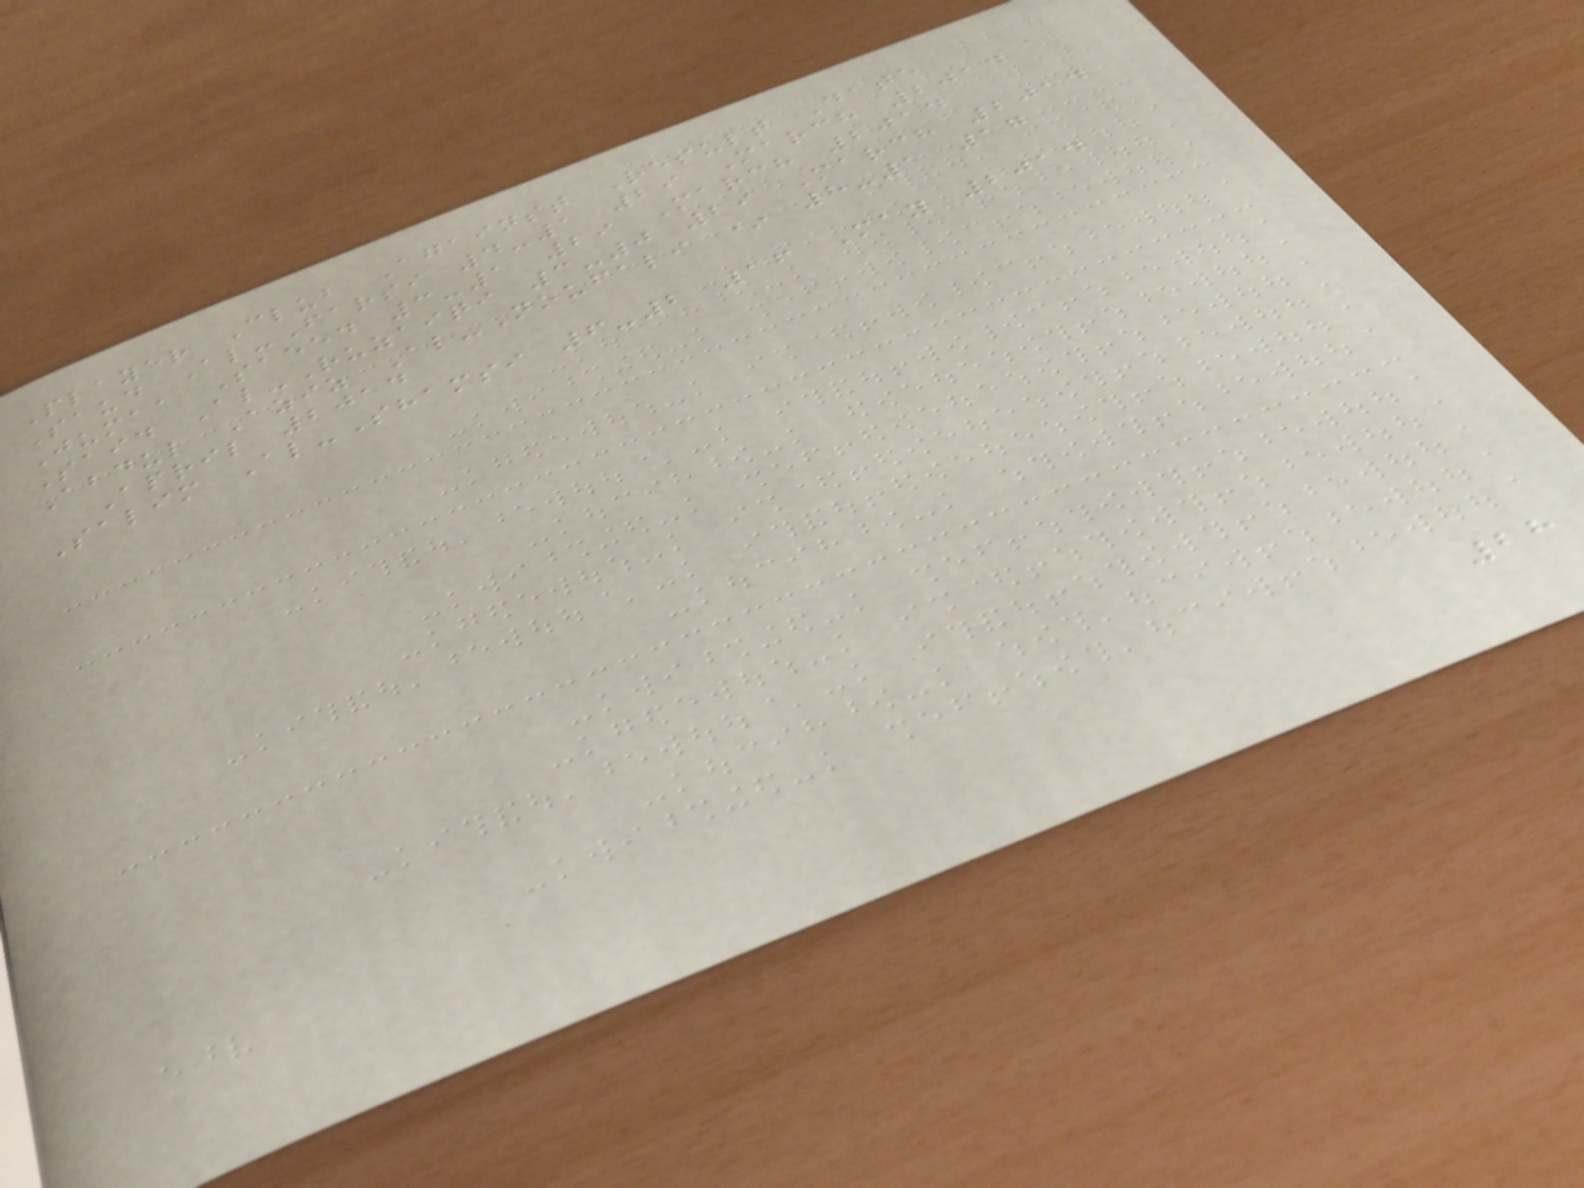Player Club Against Result Date
Saud Al-Farsi 4-1 29 March 2014
Jumaa Saeed 3-1 29 March 2014
Said Al-Ruzaiqi 3-0 29 March 2014
Abdul Aziz Al-Noufali * 8-1 17
April 2014
Salim Al-Shamsi 6-2 16 May 2014
28
